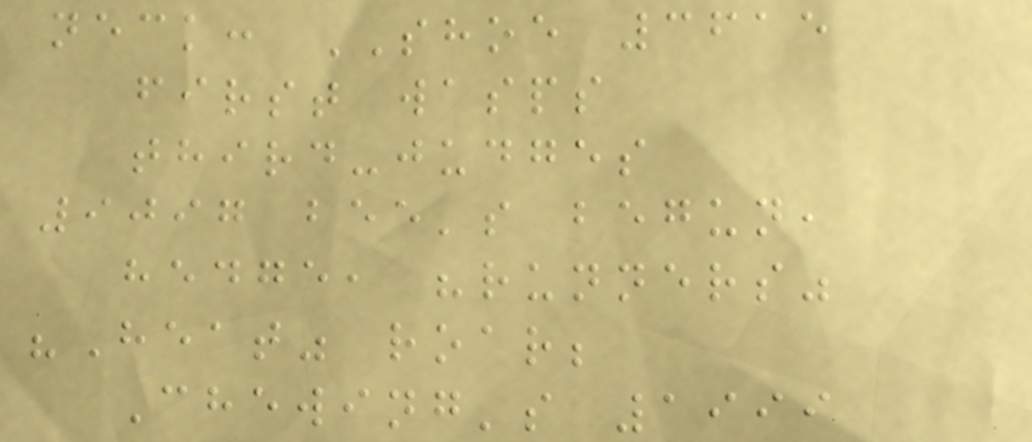neck: SHOE 3615
first wasps
third-judges
9097 bee's begun,
hedge, "runners"
"Heat" roar;
Chewing's 1999
